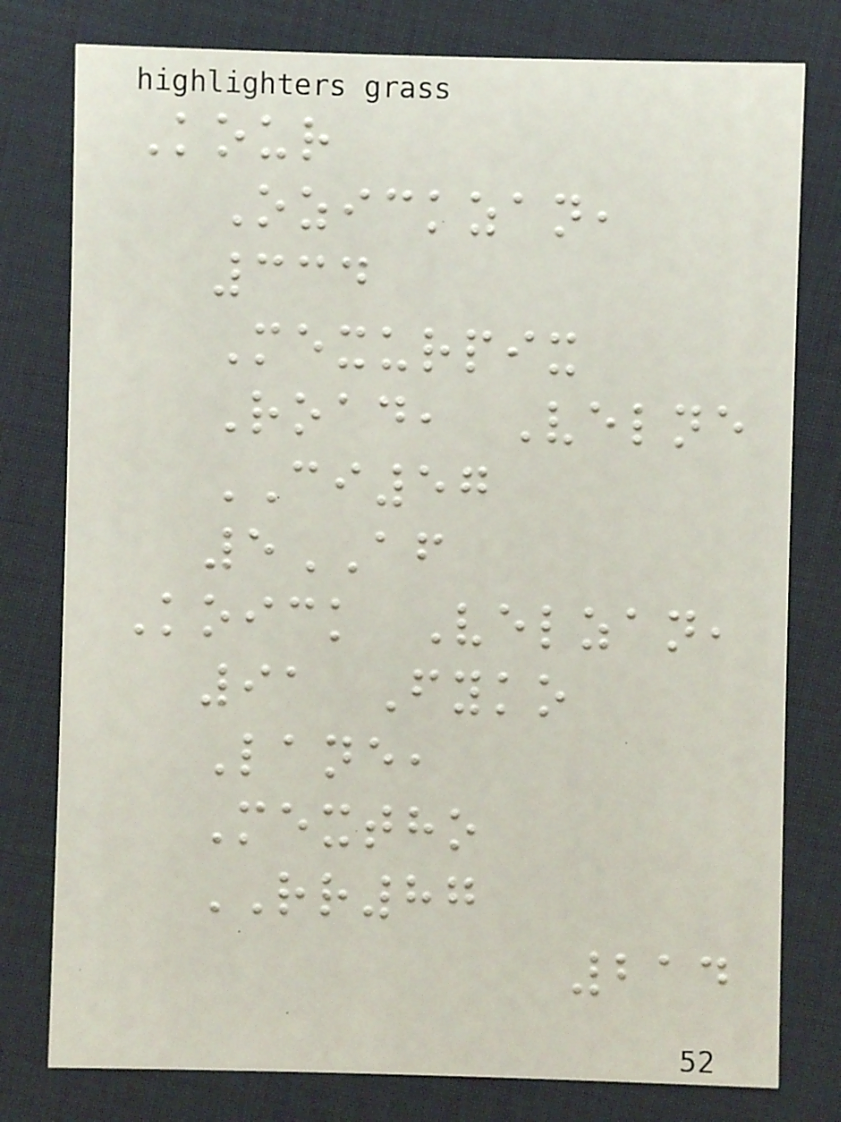Kour
Ozickzan,
334
Mexurpix
Road, Velne
CI57
5AF
Koick Velzan,
91 Fyko
Lane,
Mextho
RR87
214
